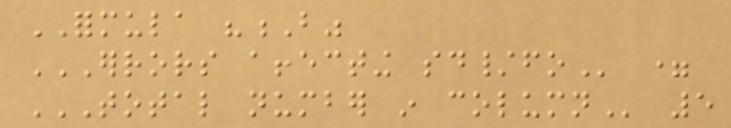FORMULA "B"
ERRORS AFFECTING SD/FO =
TOTAL NUMBER IN COLUMN 5
